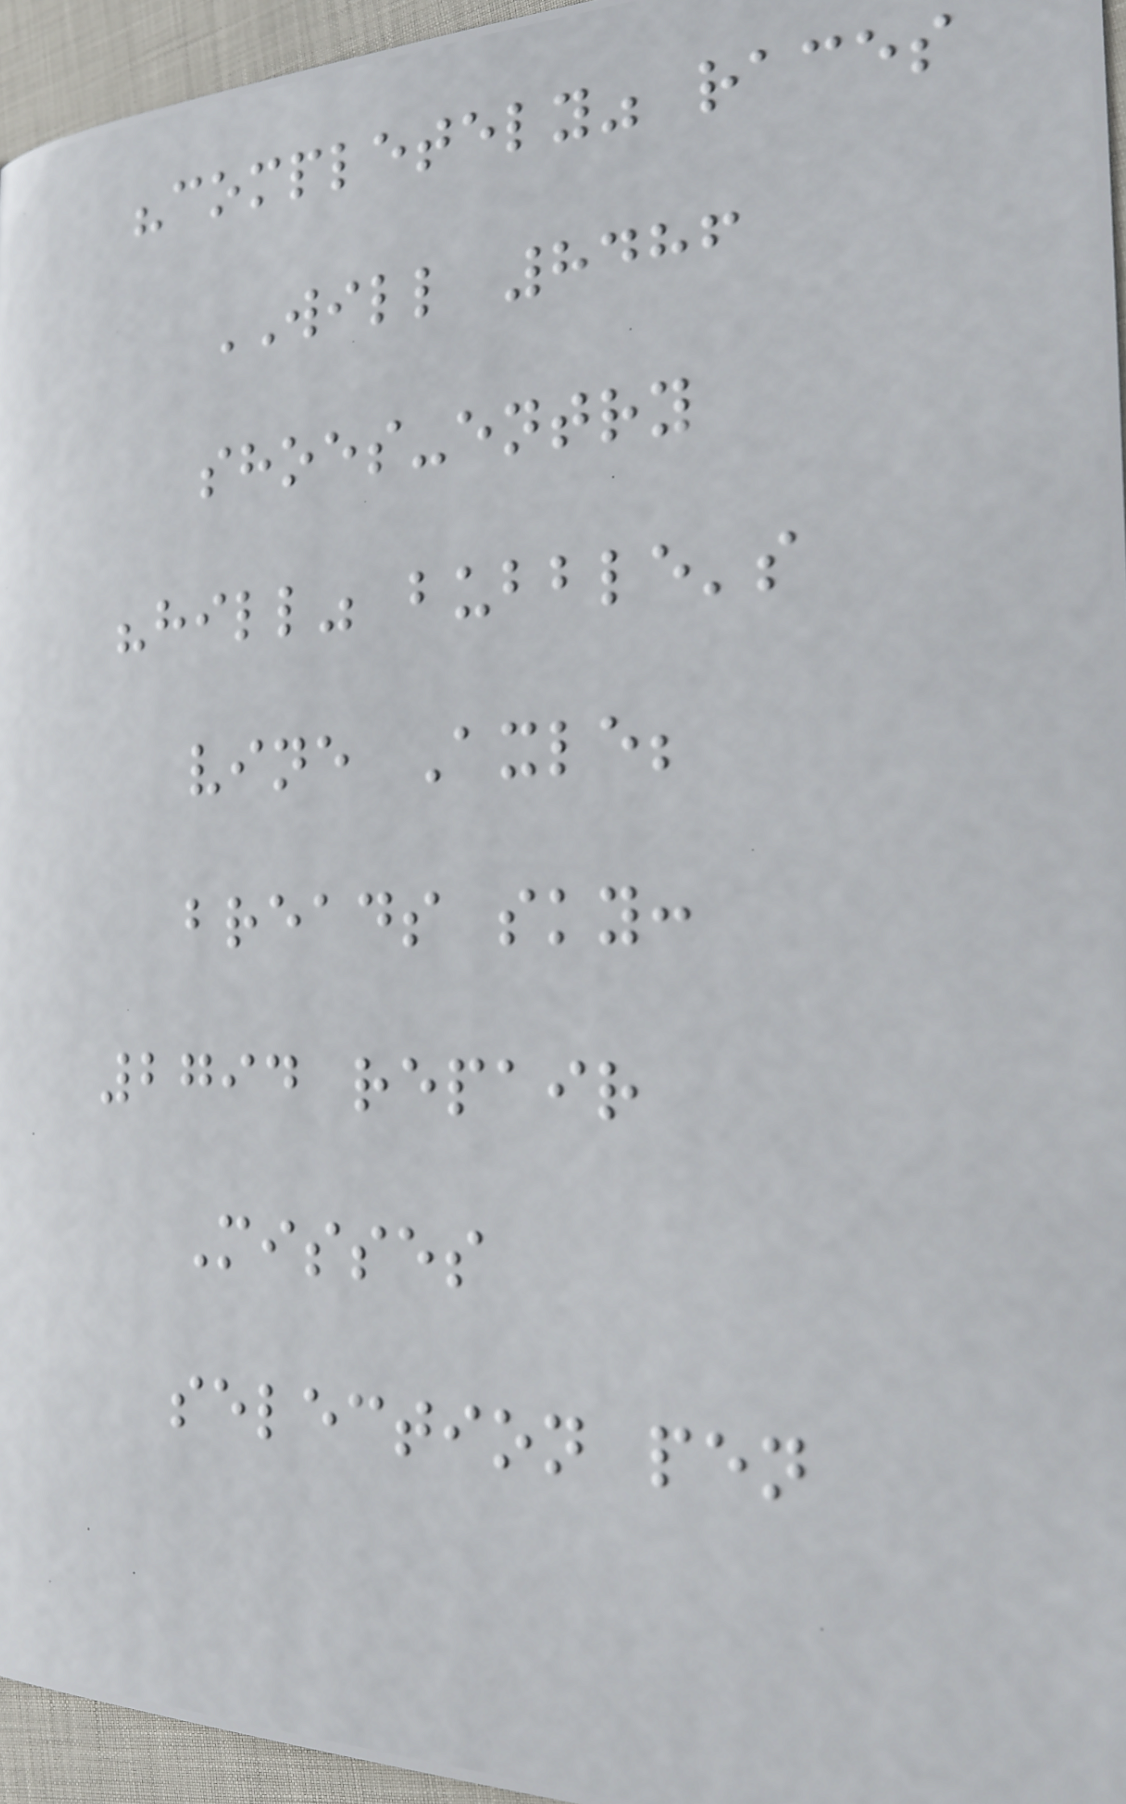"completely" races
WILL 8486
shoes-entry
"hill" bubble's
vine Axle;
breads sky:
2794 repair
Misses
selection pen
